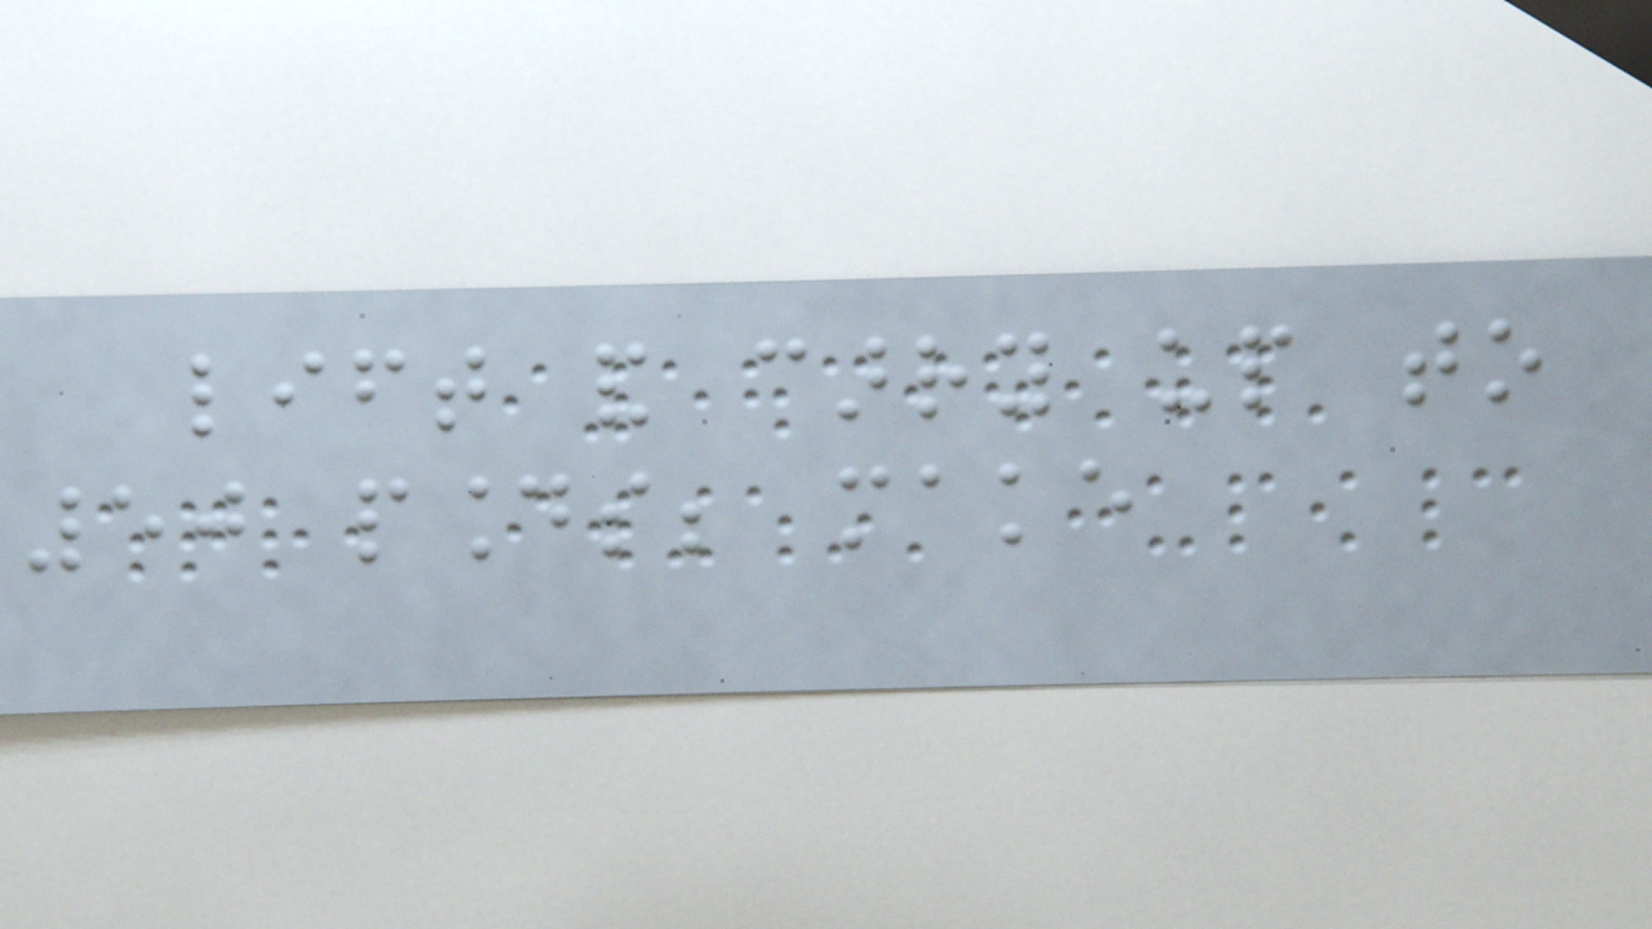lift and carry up to
50 pounds; make
